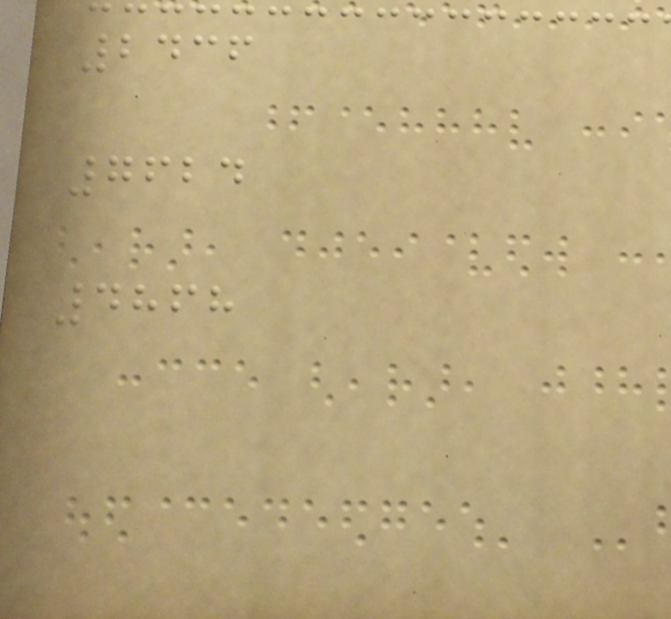2436
7624
4868
